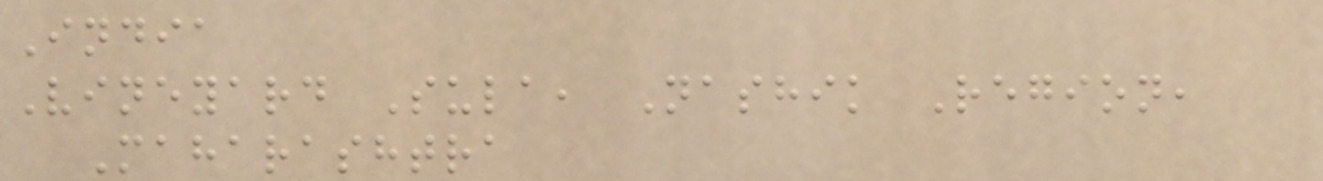India
Vineyard Sula, Nashik Region,
Maharashtra
